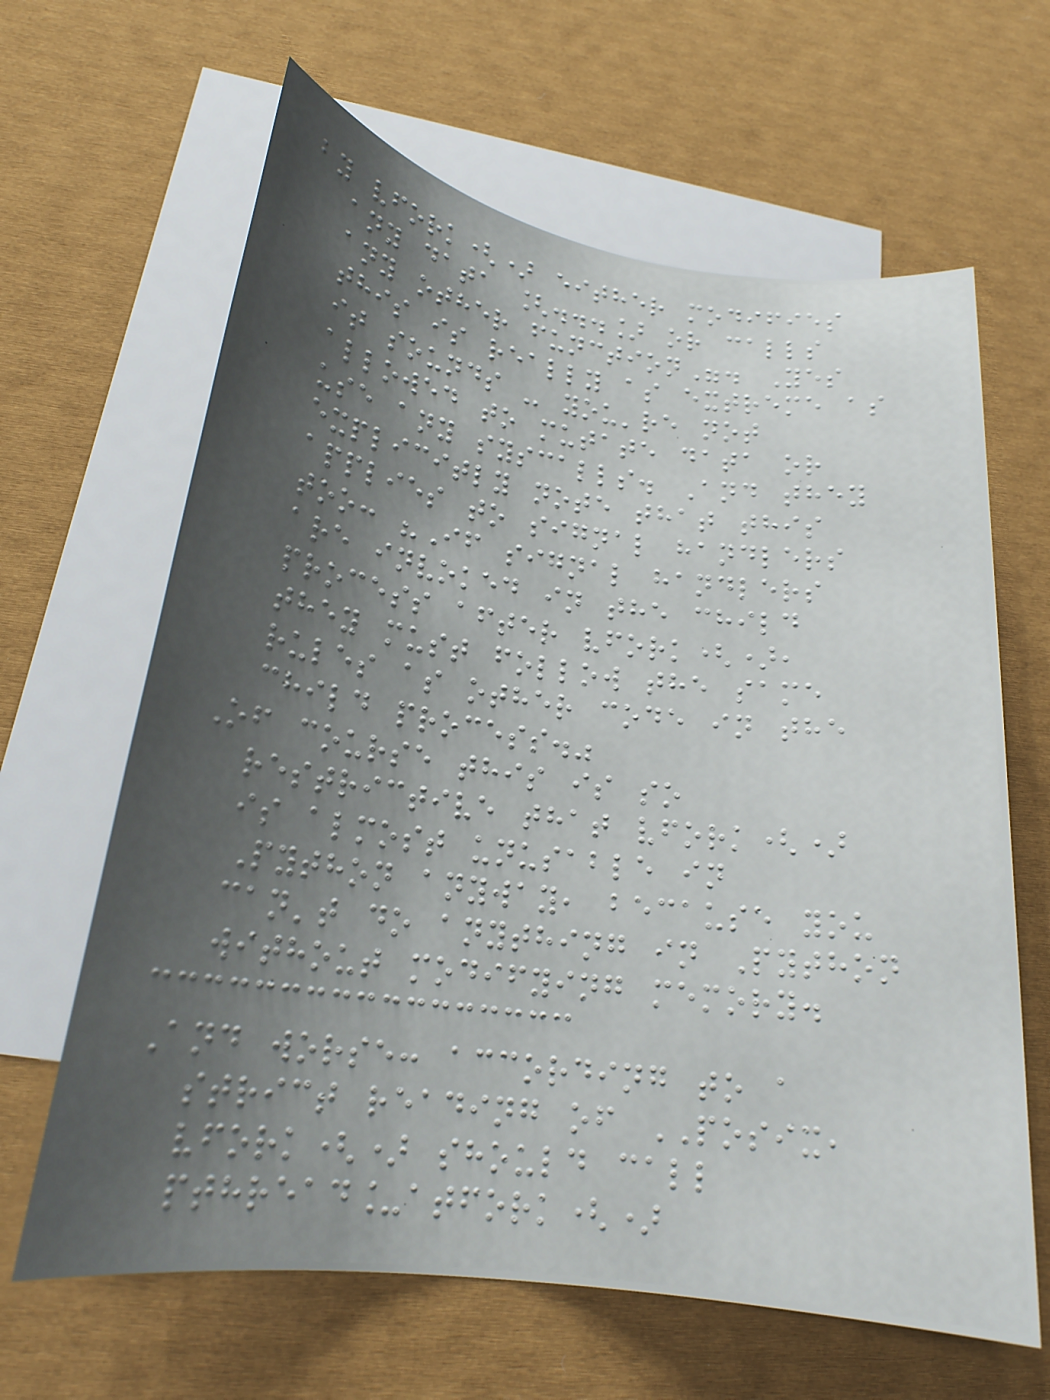by vfork() either modifies
any data [...] or calls
any other function". Yes
this is really as extreme as
it sounds - you're not
allowed to mutate data or
use any syscalls. And they
explicitly note that this
applies to signal handlers
too: "If signal handlers
are invoked in the child
process after vfork(),
they must follow the same
rules as other code in the
child process."
Of course this is so
restrictive that vfork()
is almost unusable in
Python anyway, because you
can't do anything in Python
without modifying memory.
And worse: according to a
strict reading of POSIX,
vfork() should call
pthread_atfork()
